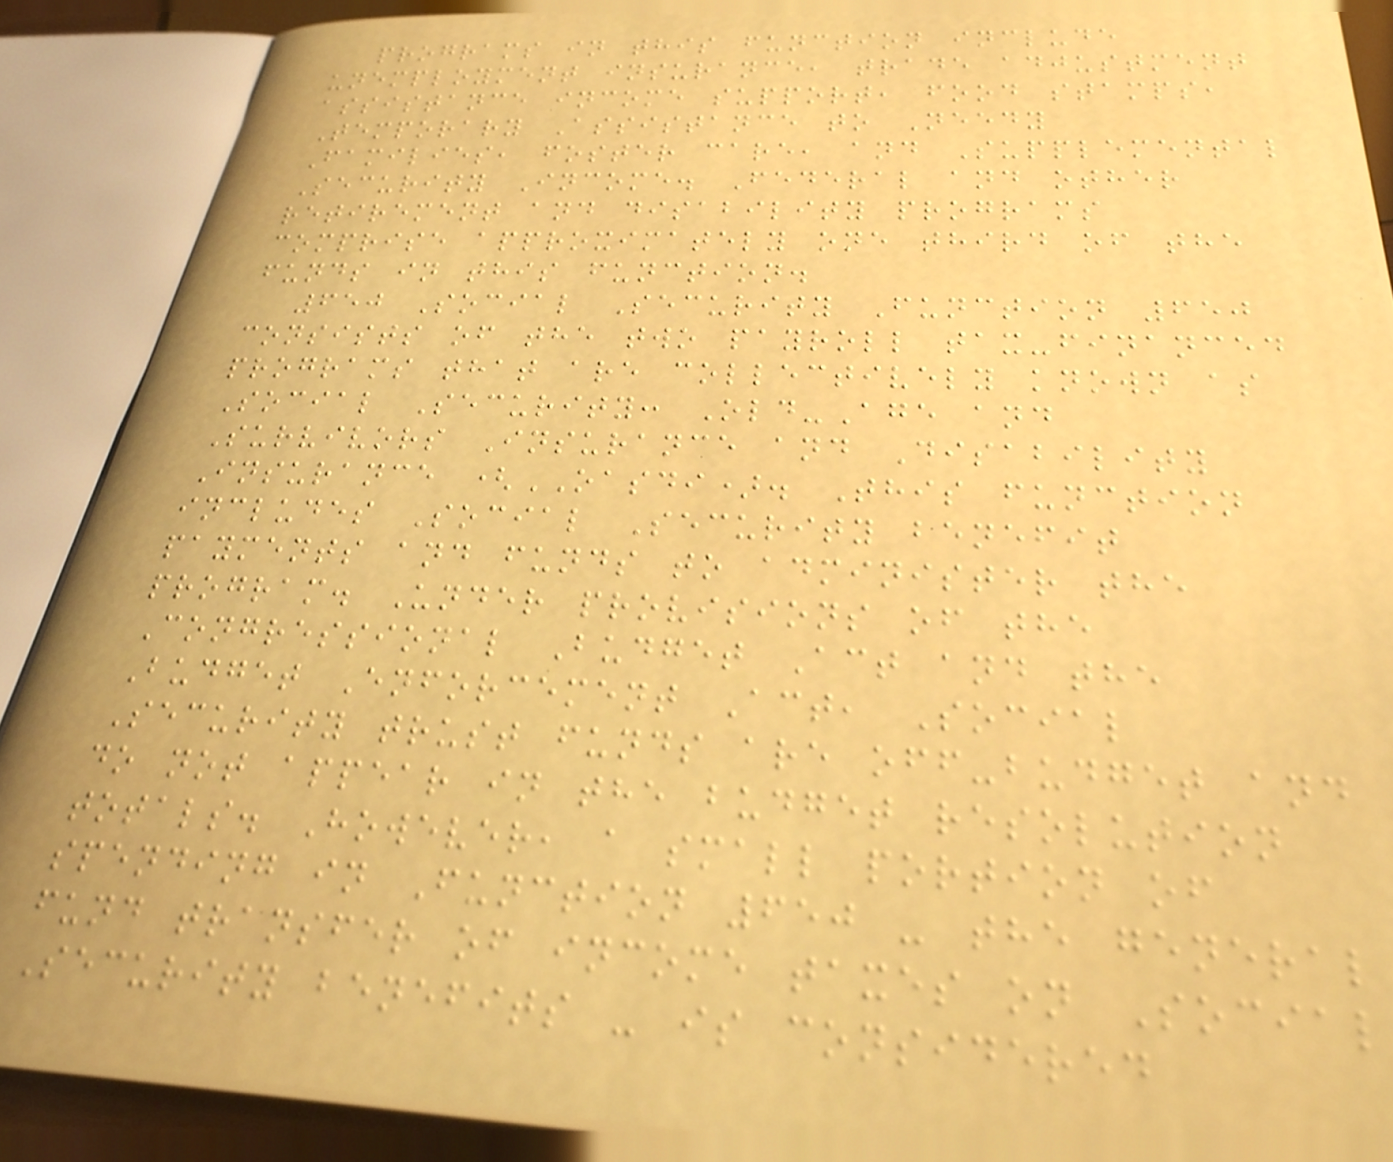programs in this function include
unemployment insurance, trade adjustment
assistance income support, food stamps,
Temporary Assistance to Needy
Families, foster care, and Supplemental
Security Income. Federal and other
retirement and disability programs
comprise approximately one third of the
funds in this function.
650 Social Security Function 650
consists of the two payroll tax-financed
programs that are collectively known as
Social Security: Old-Age and
Survivors Insurance and Disability
Insurance (OASDI). This function
includes Social Security benefit
payments and funds to administer the
program. Under provisions of the
Congressional Budget Act and the
Budget Enforcement Act, Social
Security trust funds are off-budget and
do not appear in the budget resolution
totals. However, a small portion of
spending in Function 650 - the general
fund transfer of income taxes on Social
Security benefits - is considered
